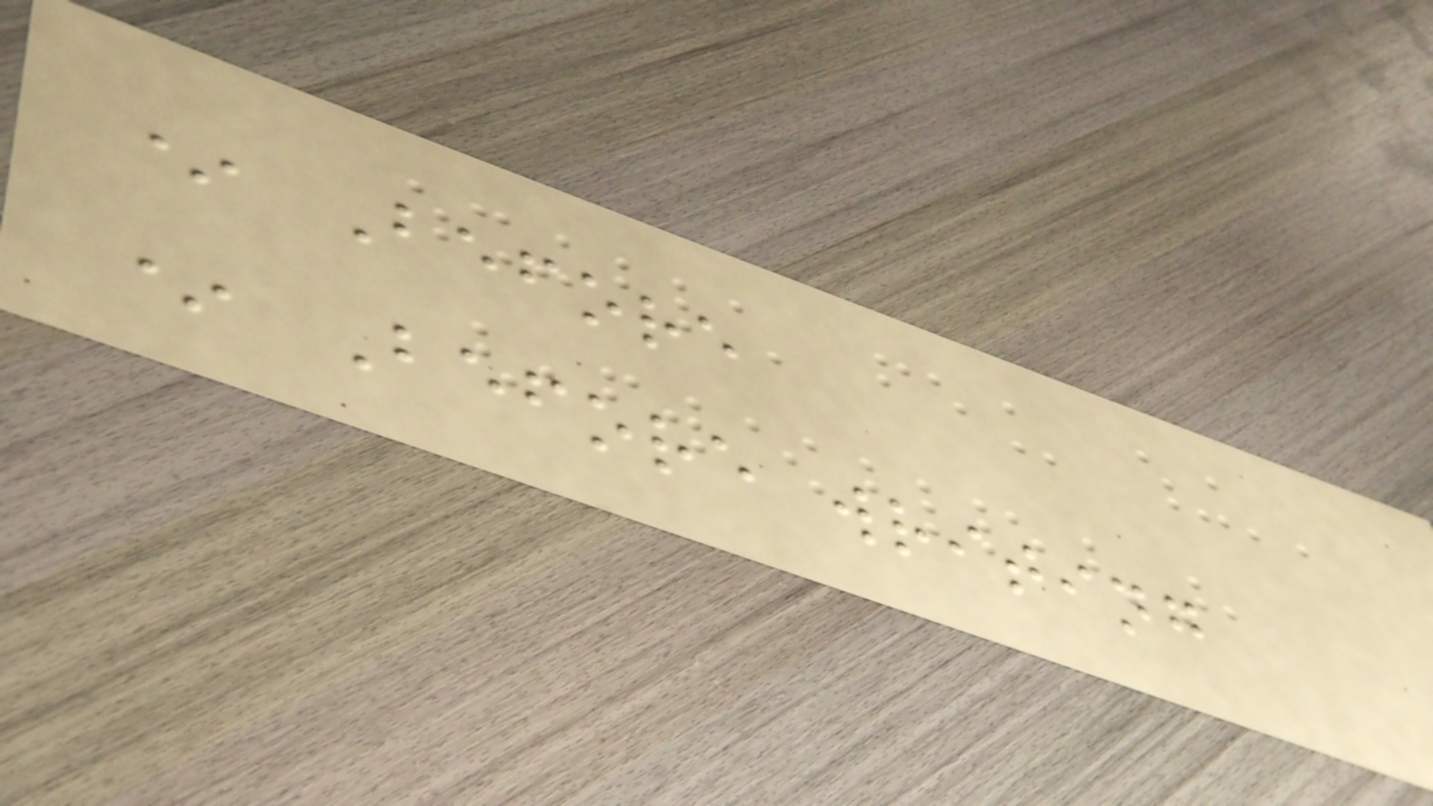* Before
* Before writing
